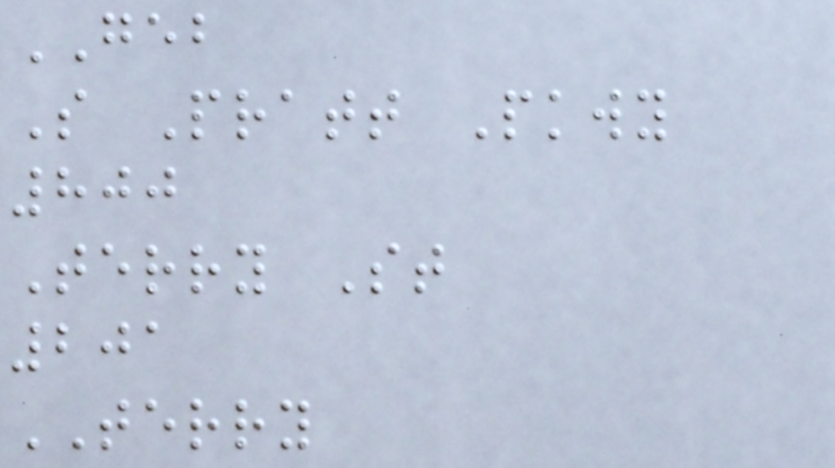GEB
S Pratt Pkwy
800
Terry St
201
TERRY
